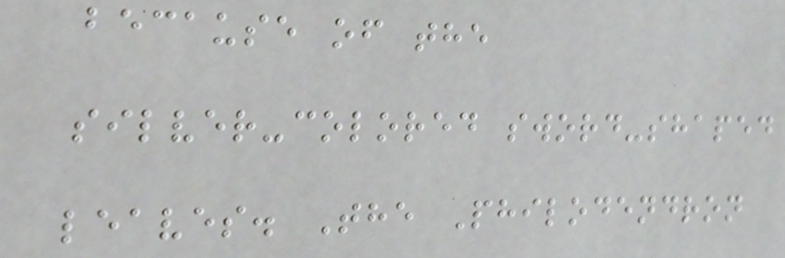because of the
silver-colored sword-shaped
leaves. The Philodendron
